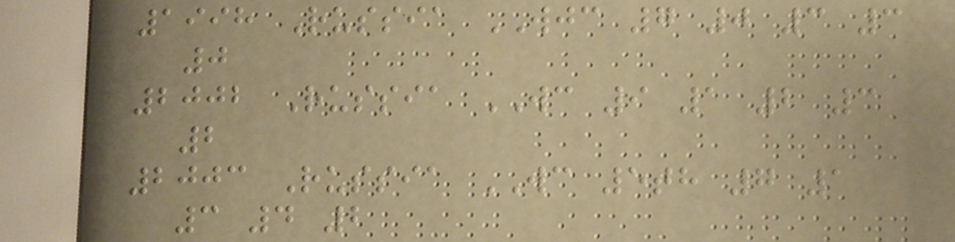1998 Russia WJC 7 0 3 3
0
2002 Russia WC 9 1 2 3
2
2003 Russia WC 5th 7 1
3 4 2
